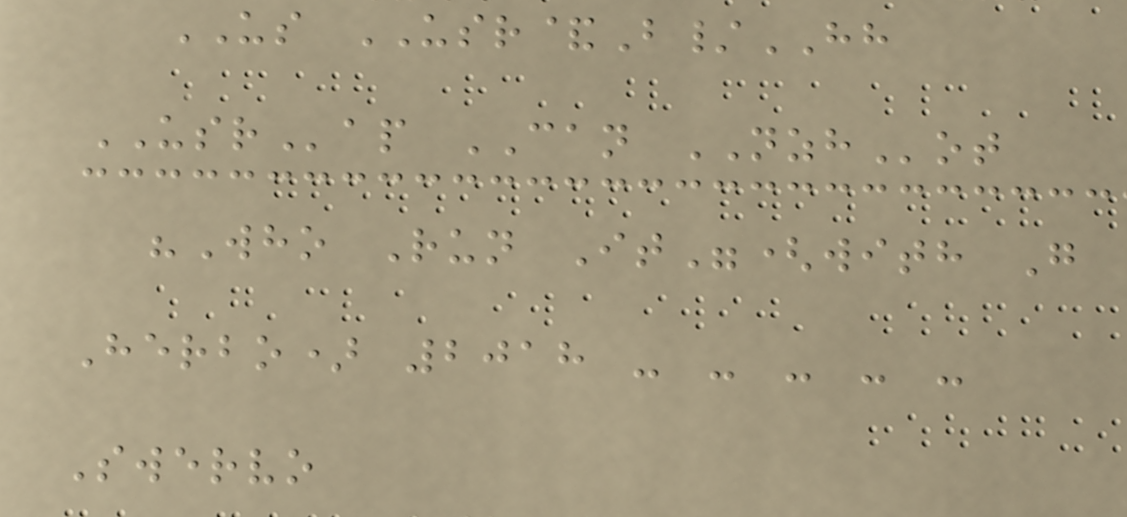US USR&B/HH
USRap CAN NZHot
"Who Run It"(with G
Herbo) 2018 - - - - -
Swervo
